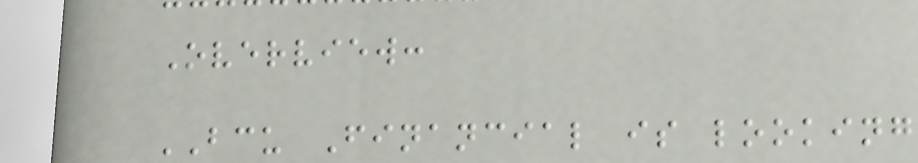Overview:
BCU Financial is looking
